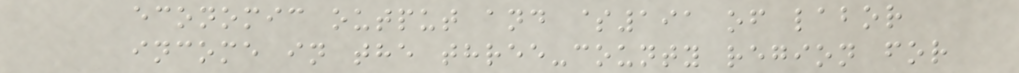economic output and $191 of labor
income in the three-county region for
